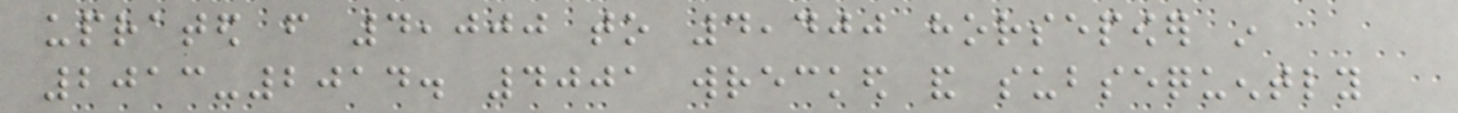uprated from 4,000 to 4,400 horsepower in
2013-2014. 4001 wrecked and subsequently
